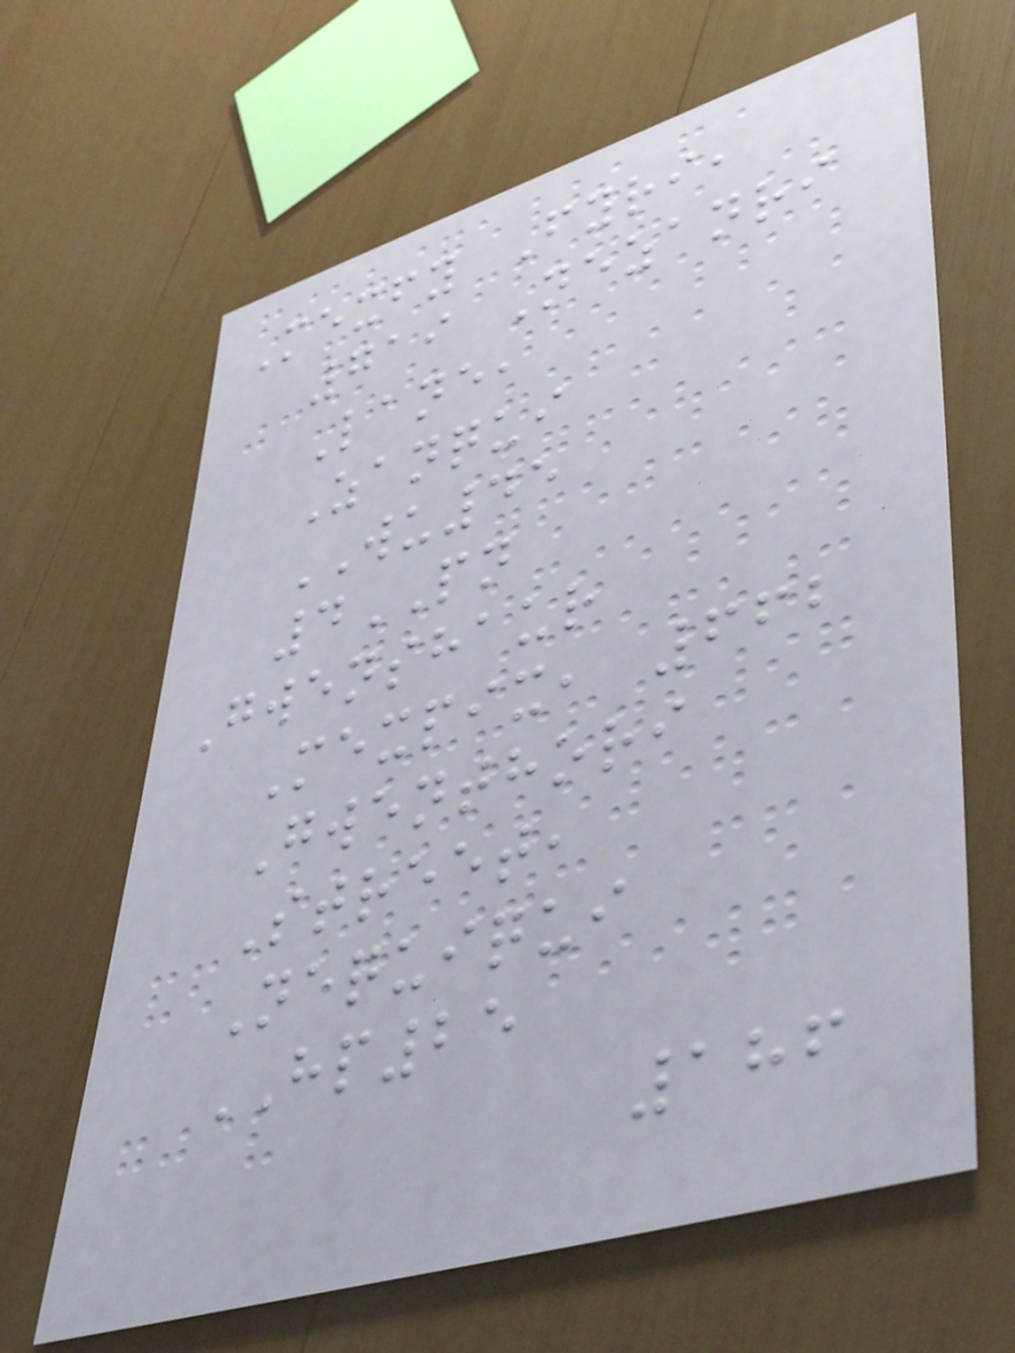Mexfy Fyri,
719 Nezanri
Lane,
Zanqui
WU45
4PN
Gwenshaur
Mexpix, 662
Gwenthori
Street,
Nequiqui
HP25
186
